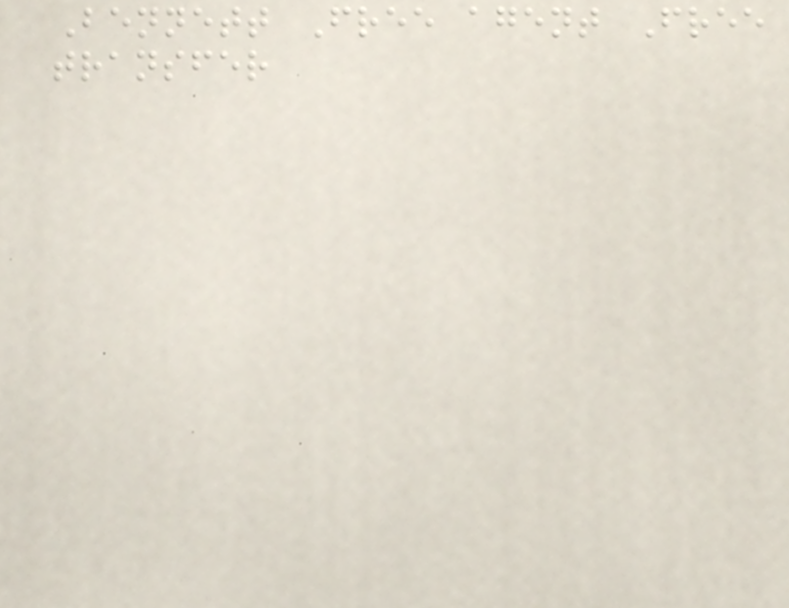Bennett Free agent Free
transfer
